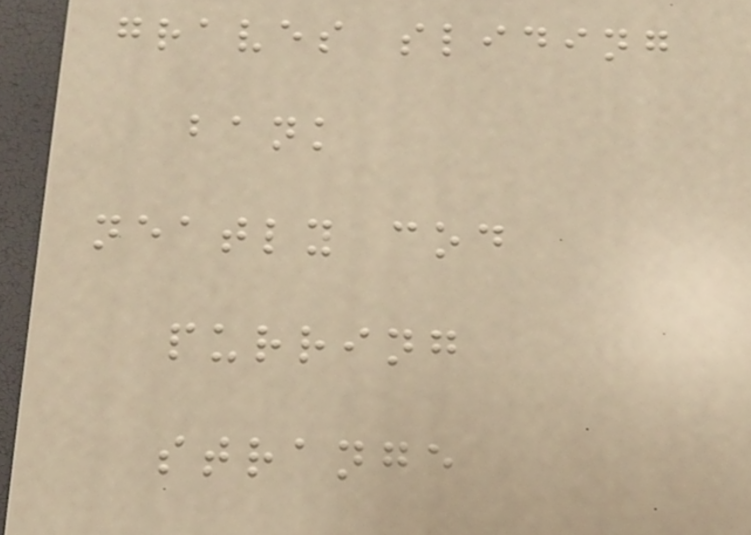graves sliding
bank
neatly cod
purring
strange
